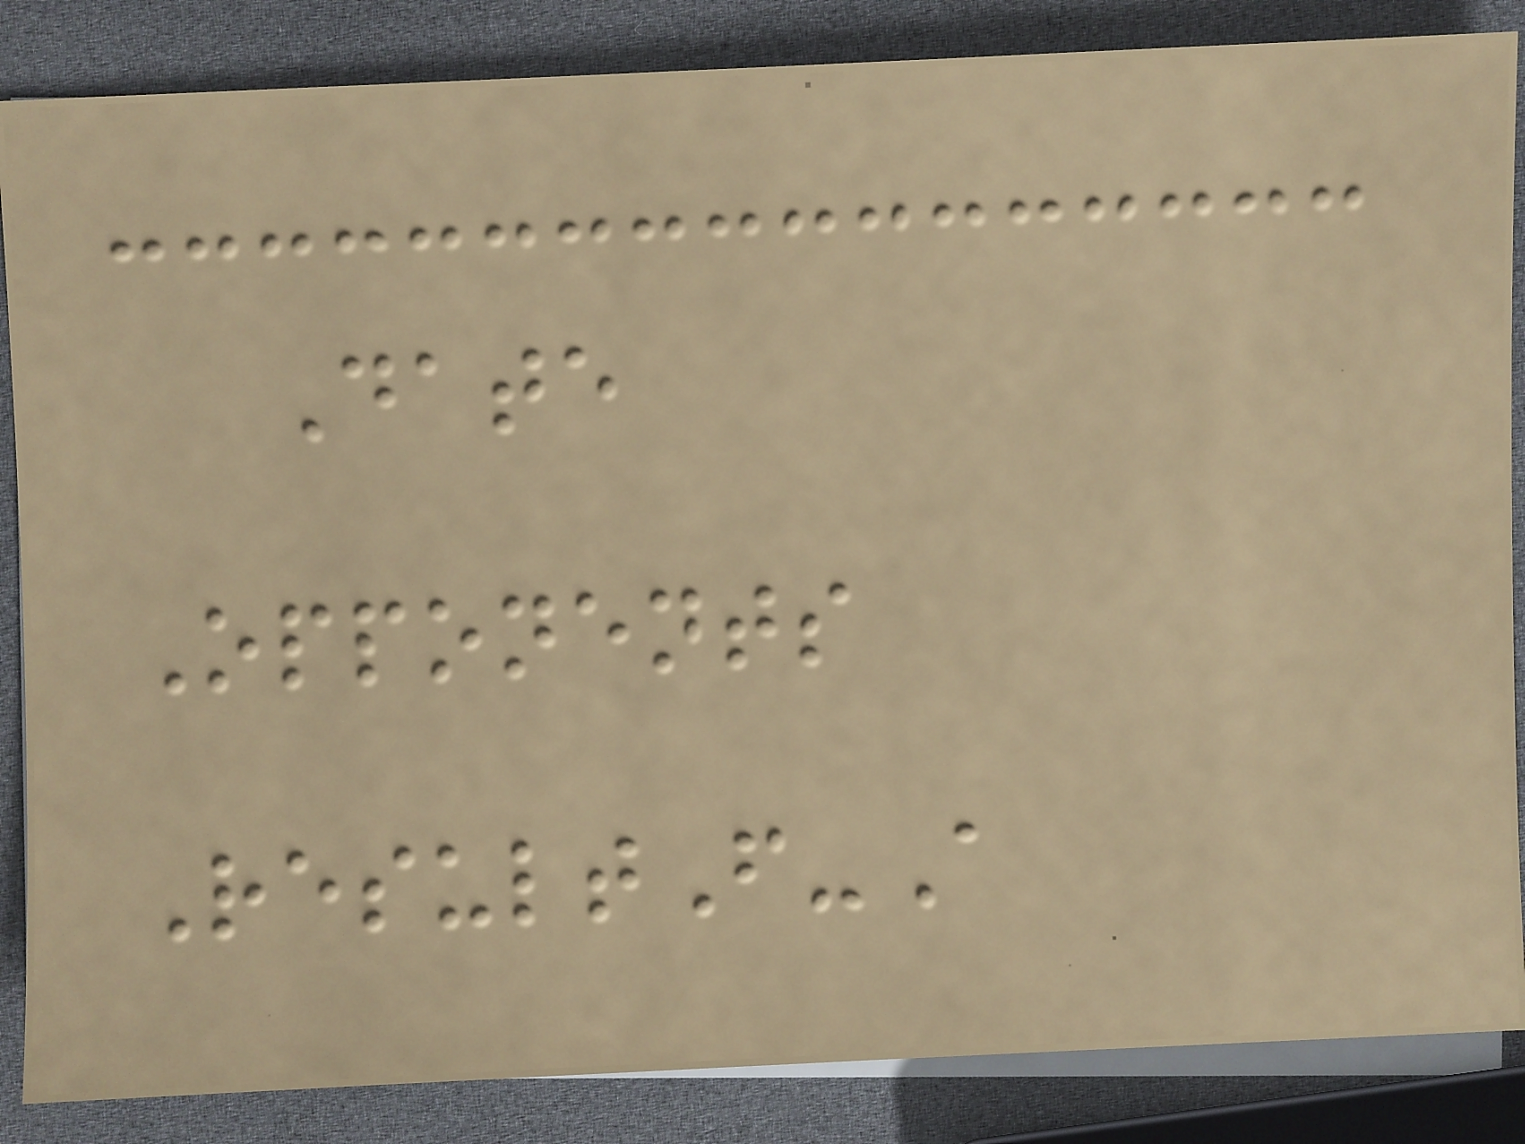Date
Opponents
ResultF-A
